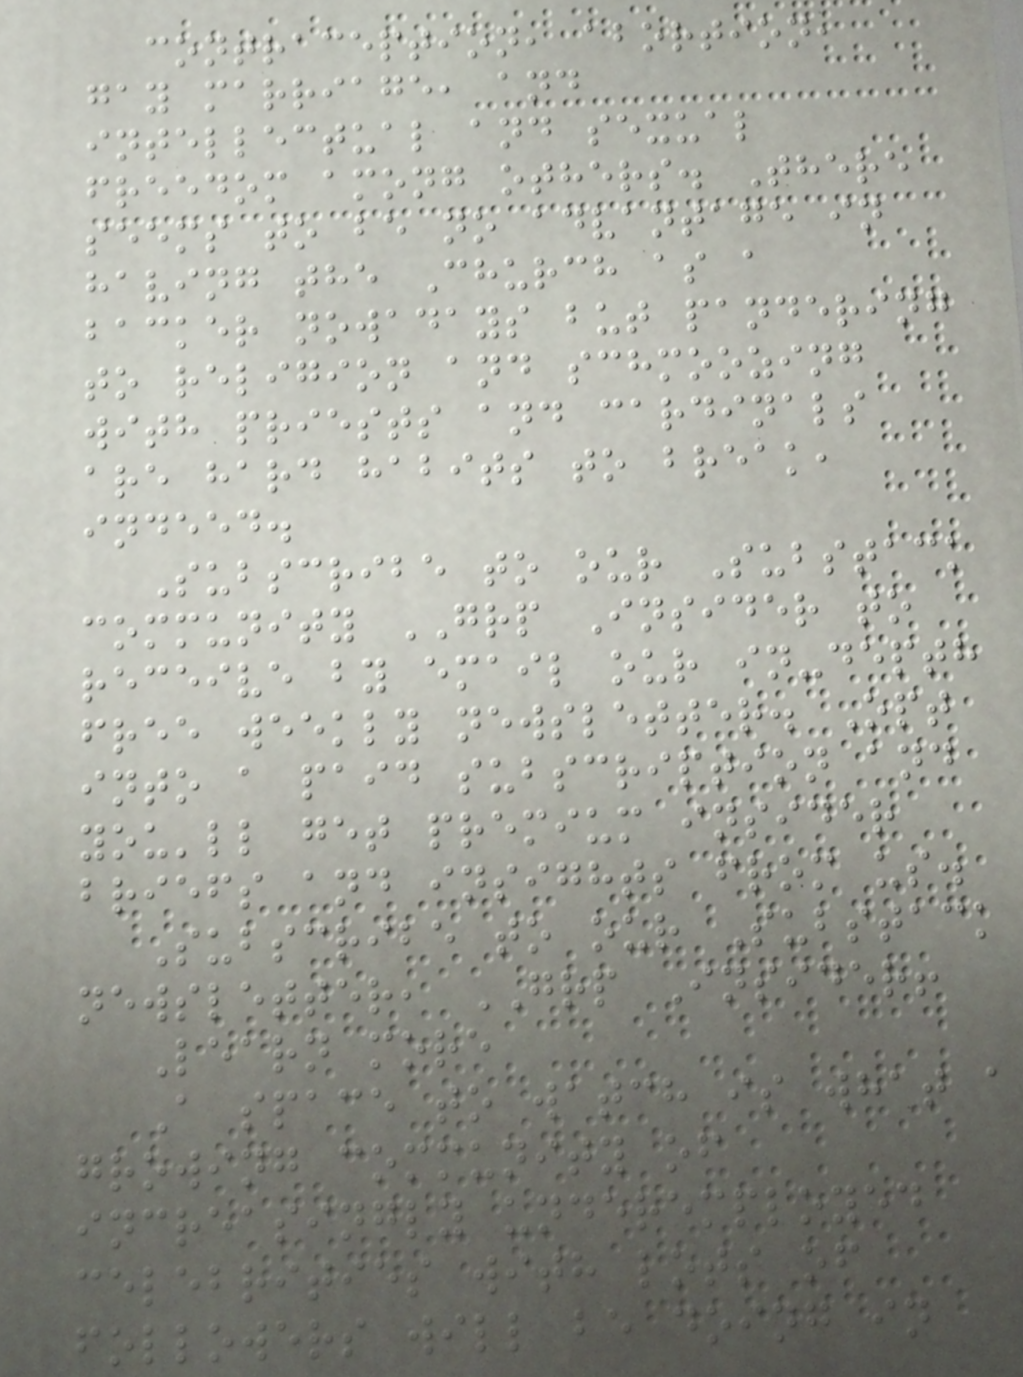contraception, abortion,
gay marriage, and
intellectual and sexual
freedom among others. There
seems to be no advantage in
having the Church as a
backer nowadays but pandering
to religion and schmoozing
with priests and cardinals
are hard habits to break,
indeed.
Subscribe to our Substack
community GRP Insider to
receive by email our in-depth
free weekly newsletter. Opt
into a paid subscription and
you'll get premium insider
briefs and insights from us.
Subscribe to our Substack
newsletter, GRP Insider!
Learn more
A space to watch is what a
growing community of
increasingly underemployed
celebrities with lots of
followers will be doing in
